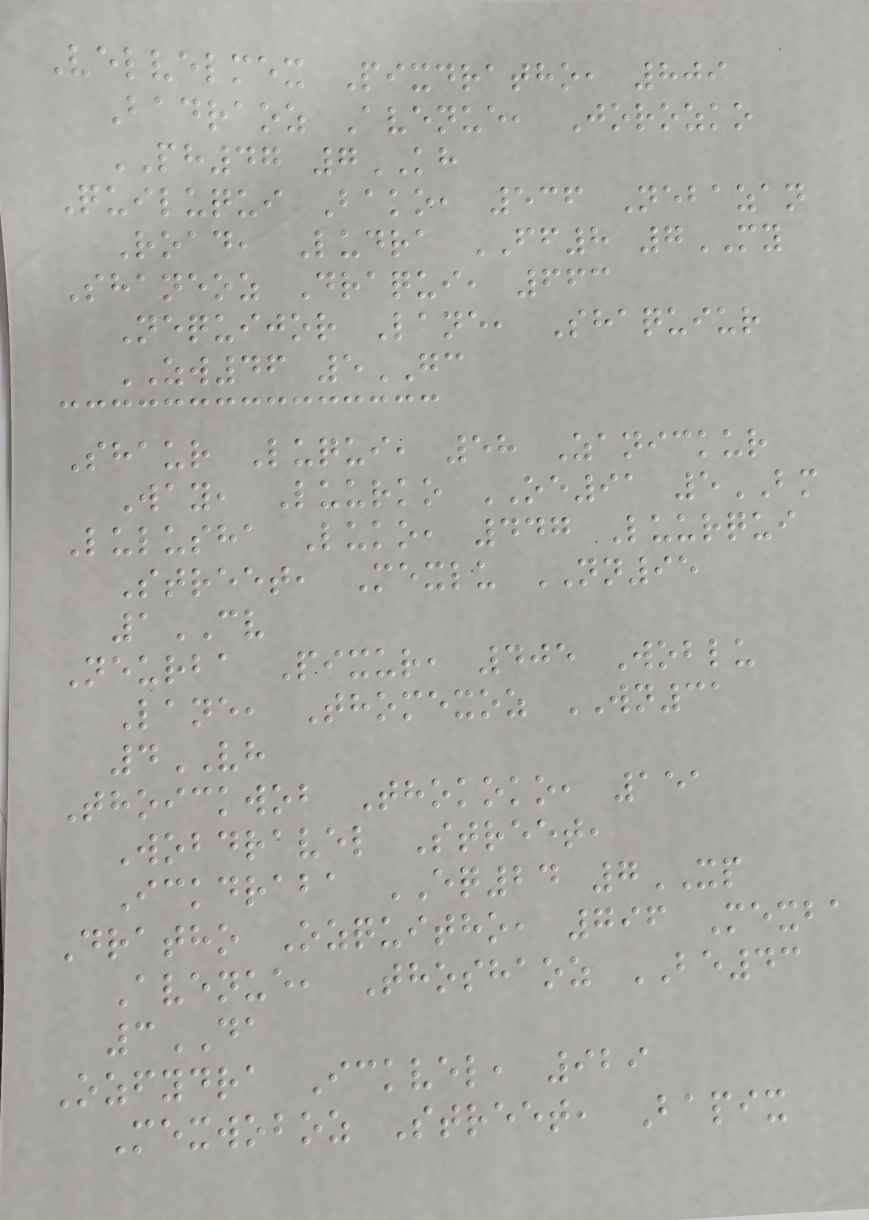Velvelmex Pixdratho, 809
Badraoz Avenue, Jorozko
PH47 7KH
Quiluqui Bako, 536 Nebazan
Road, Ludra FF8 7MY
Shaneoz Draqui, 663
Nequijor Lane, Shaquiur
ZW46 5GC
Shaur Luqui, 58 Zanickur
Way, Luurko OE91 5BM
Lulusha Luko, 447 Luurqui
Street, Mexlu NN95
1CV
Neurba Pixur, 405 Woblu
Lane, Thomexoz WN31
4VH
Thoickwob Thokoko, 151
Wobdravel Street,
Ickdraba EQ24 7XP
Dratho Ozquitho, 796 Mexba
Avenue, Thoshaoz BE43
3DA
Ozfydra Ickvel, 929
Mexwoboz Street, Bapix
